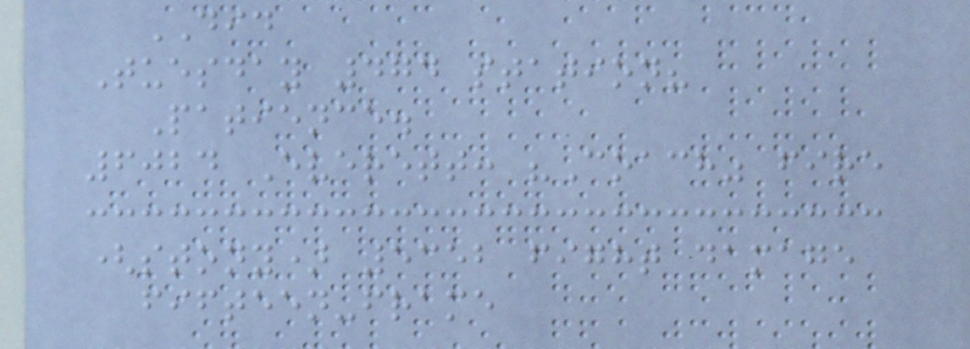DID
Tuesday 474 station?
Patience.
6024 Everett: "Coach" fire
(stony) 5352 fight damage
fifteen-frame
